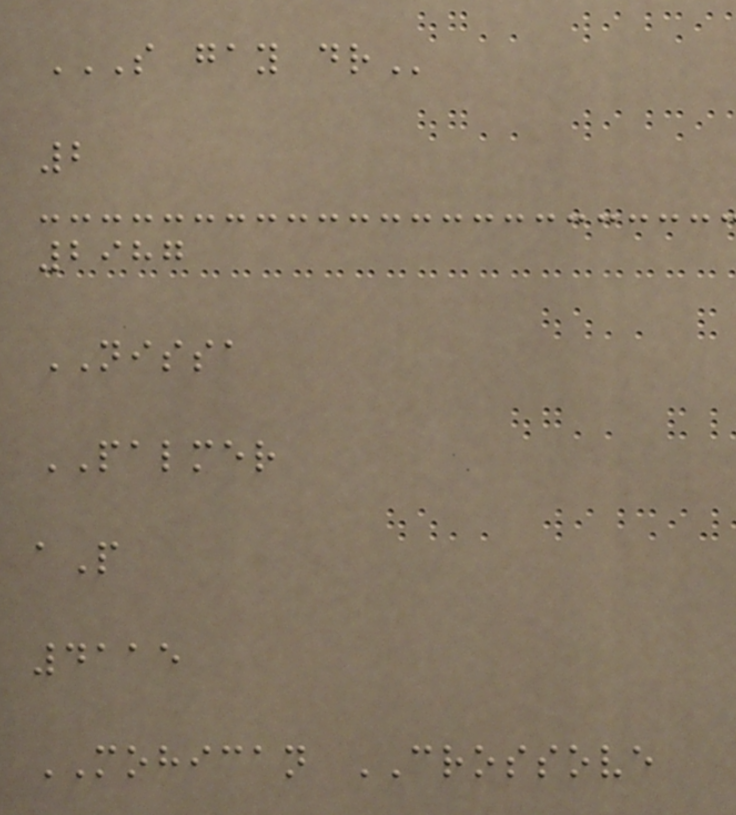S GAY DR
2
2987
NISSA
PALMER
aP
4115
MOHICAN CROSSOVE
